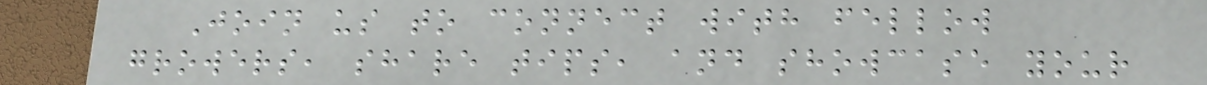Join us to connect with fellow
growers, share tips, and showcase your
